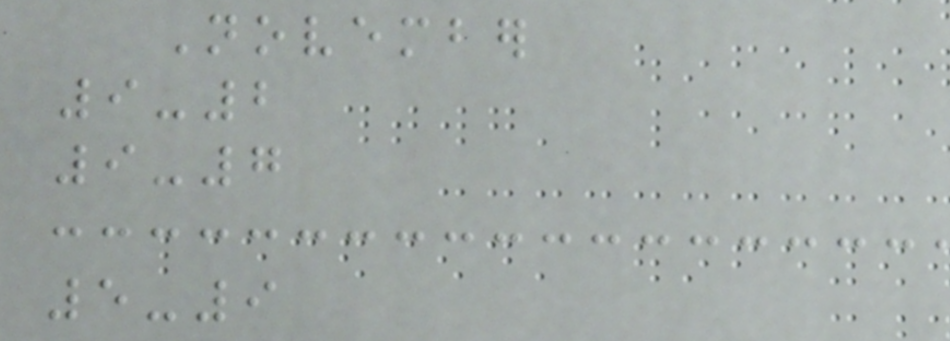November
9-2
9-7
5-9
